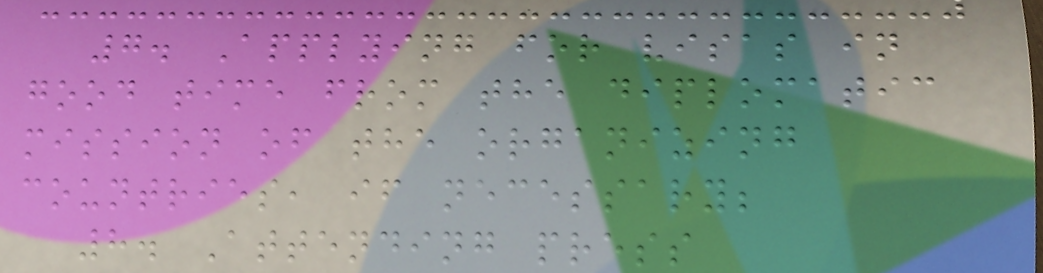7. Applying for visas in
good time from the diplomatic
mission of the organizing
countries, if necessary;
8. Attending press
